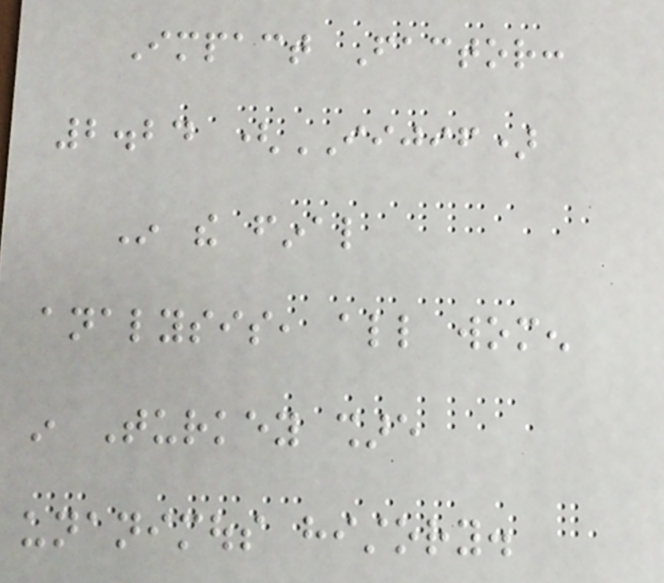Impact Factor:
2.24 (IIJIF)
In the final
analysis, all women
in Turkey share
unanimous history.
